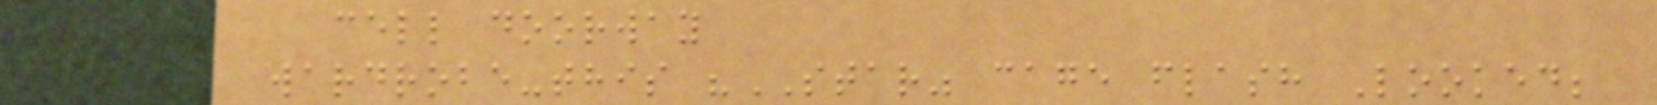cell doorway
wardrobe-this "STAR" cage flash Looked;
